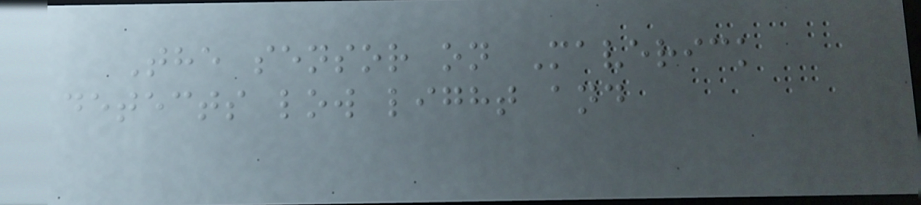The sensor on Maverick
detects low light and
